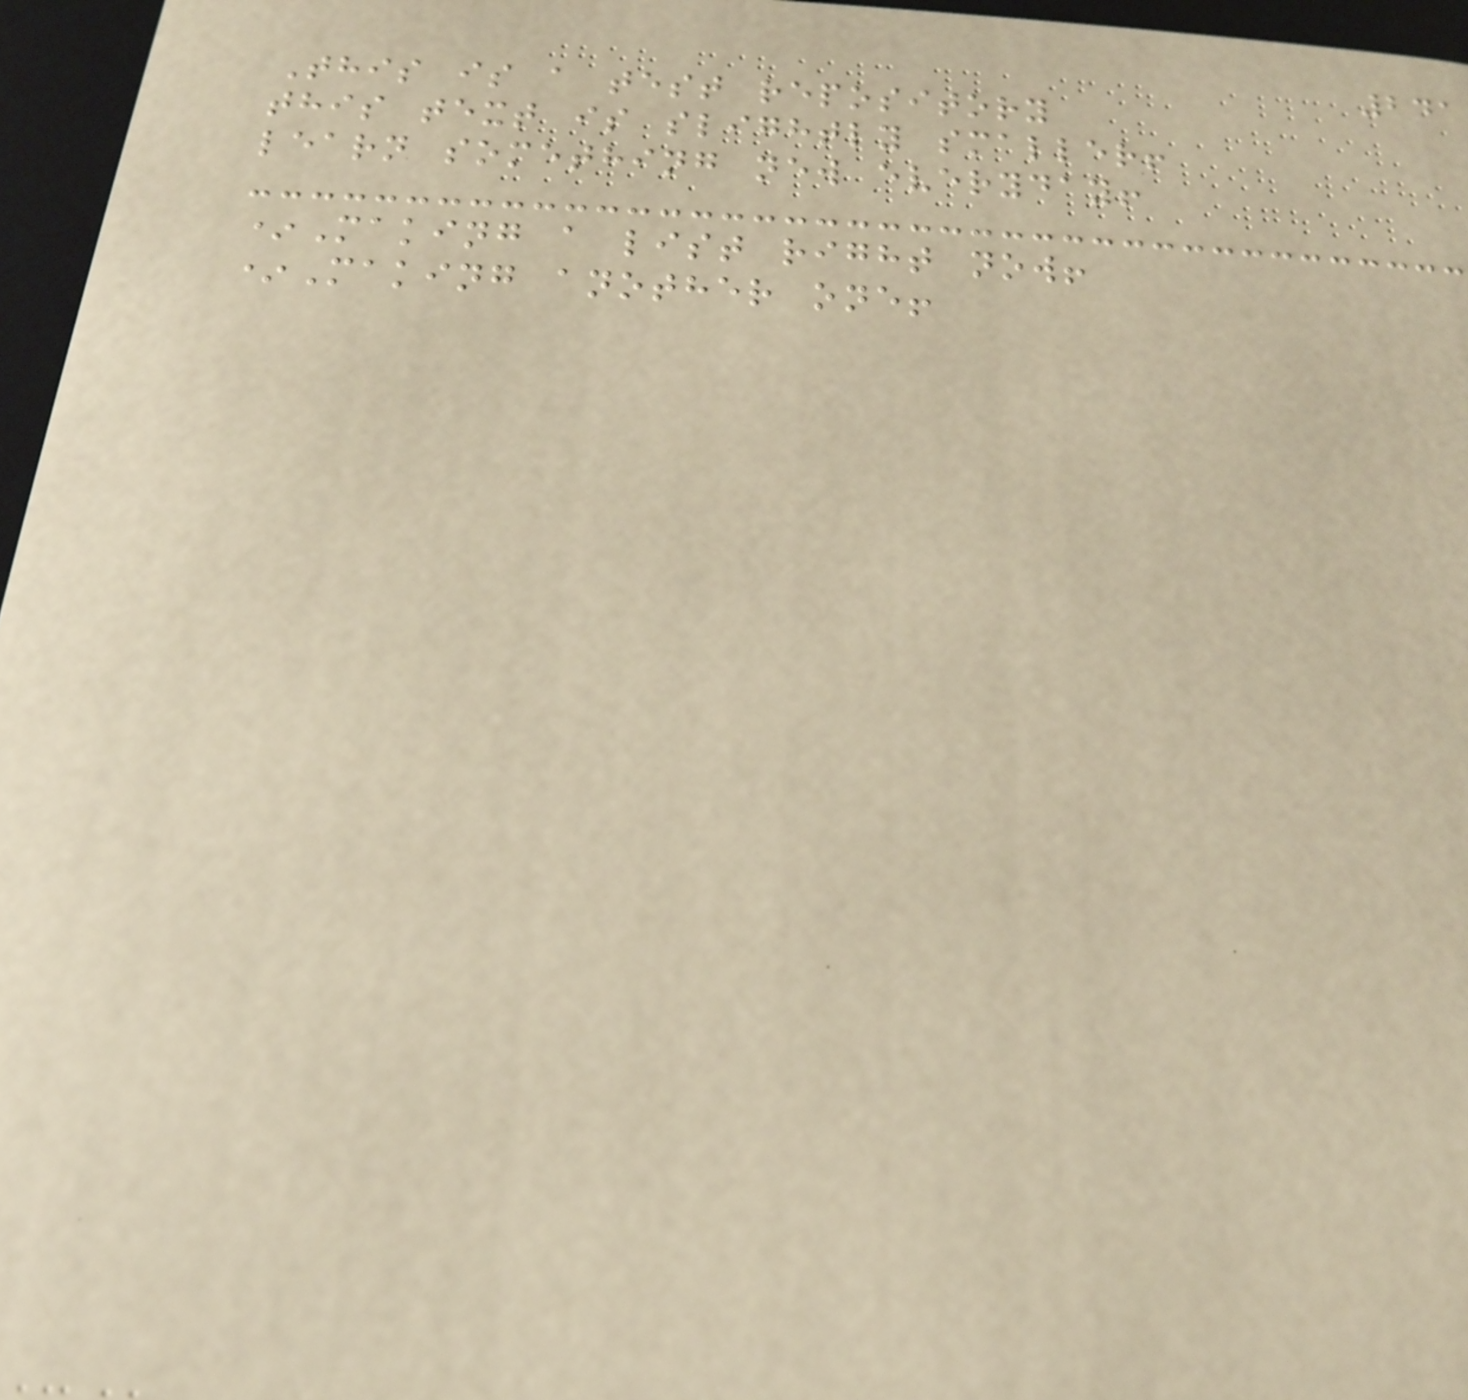241
This is a test repository
this text is slightly smaller!
learn something new everyday!
*Making a list right now!
*Making another one!
